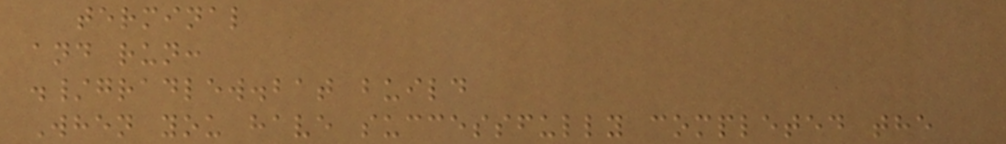terminal
and run:
./gradlew.bat build
When you have successfully completed the
